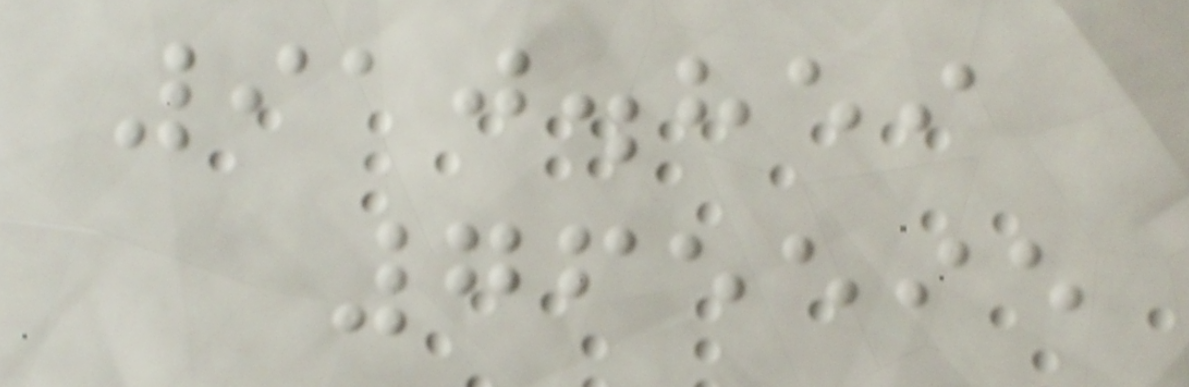910.859
765595
